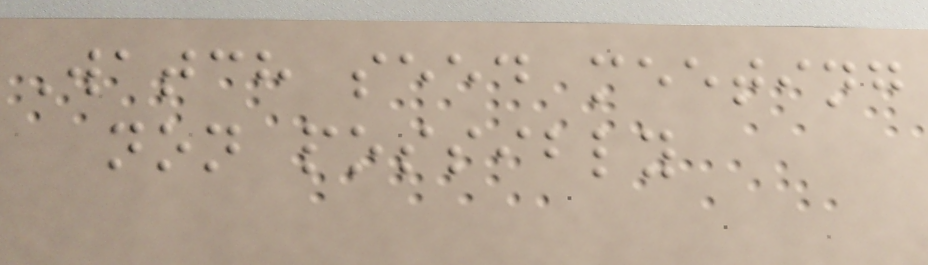Watch seed meeting
non possibly
